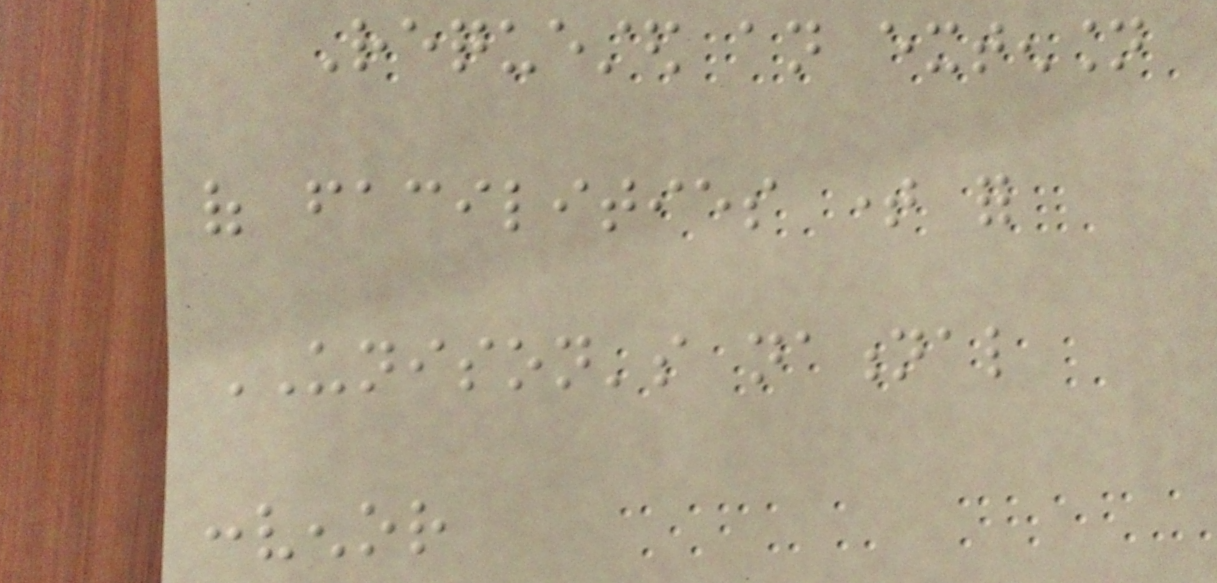Requested an extension
of facilities time for
UNISON's national
convenor
